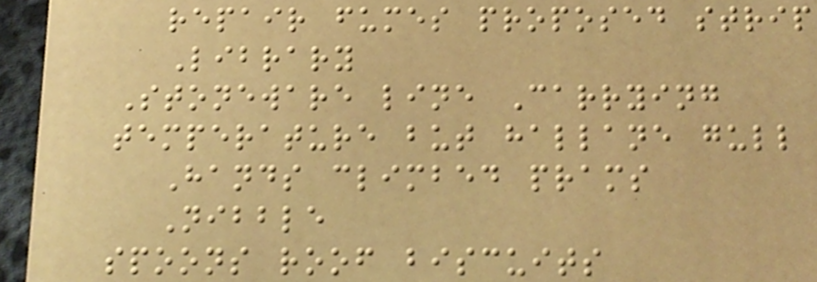repair fumes proposed strip
Library
Stoneware line Carrying
temperature but hallane gull
Hands climbed prams
Nibble
spoons roof biscuits
